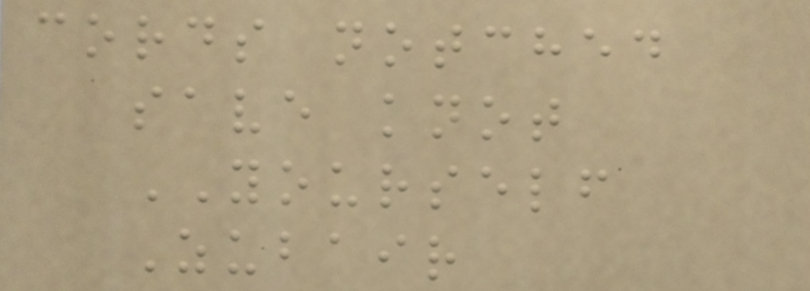cords notched
save knot
YOURSELF
Zubair
